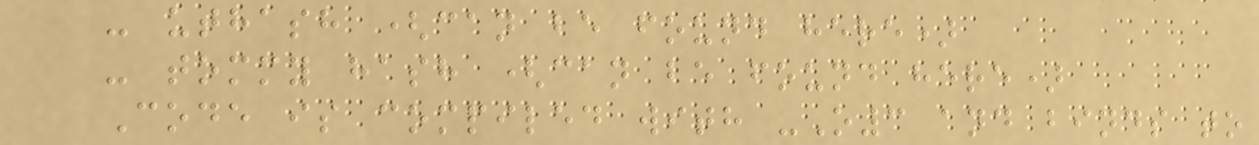- uthash (can be found here)
- tommy hash (can be found here)
Code is compiled with -O3 and binds to
